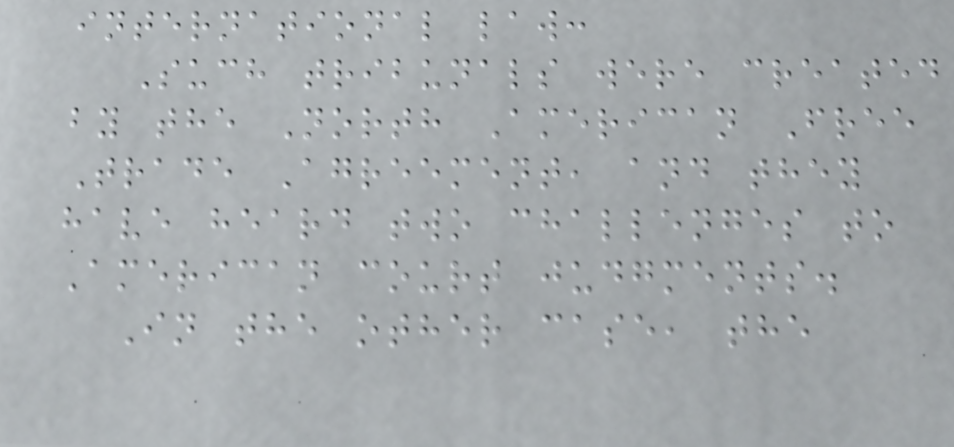international law:
Such tribunals were created
by the North American Free
Trade Agreement, and they
have heard two challenges to
American court judgments.
In the other case, the
